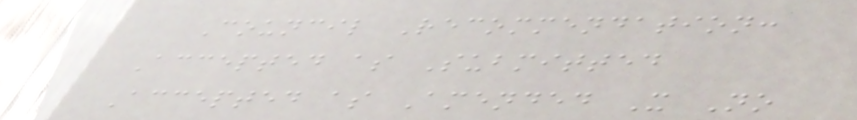Council Recommendation:
Accepted as Submitted
Accepted as Amended X No
